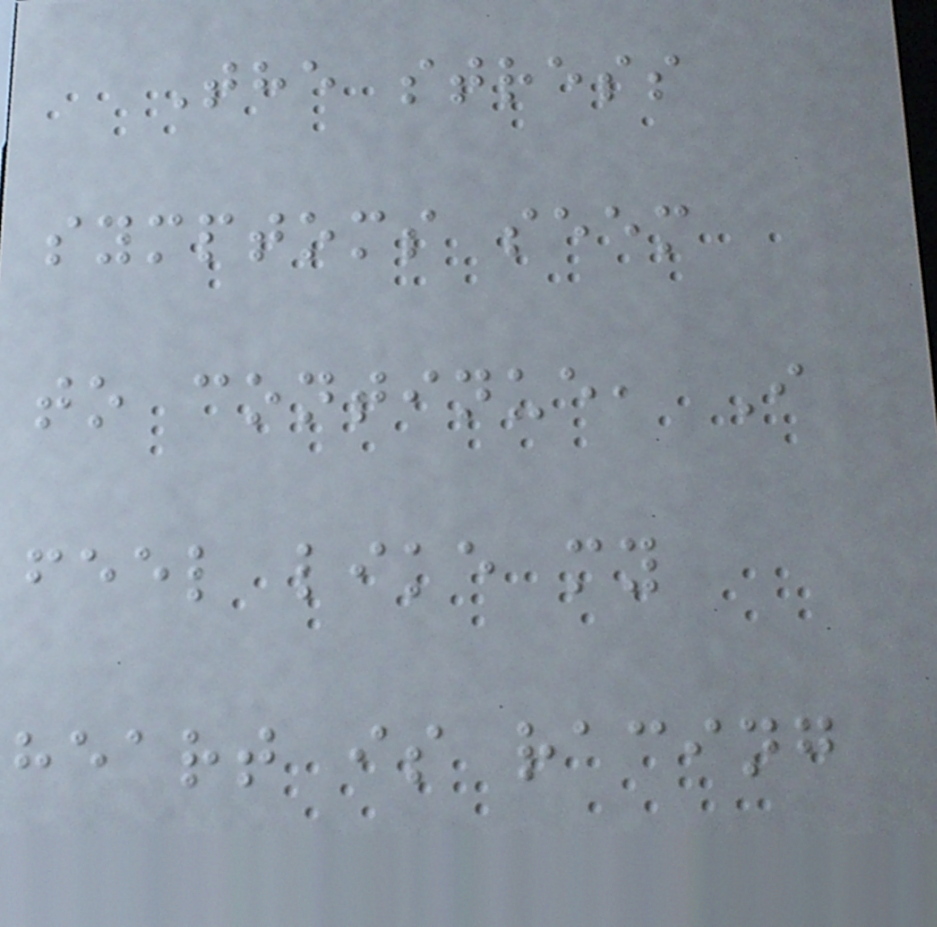The stress
symptoms seem
to continue, I
feel like my
heart is racing
